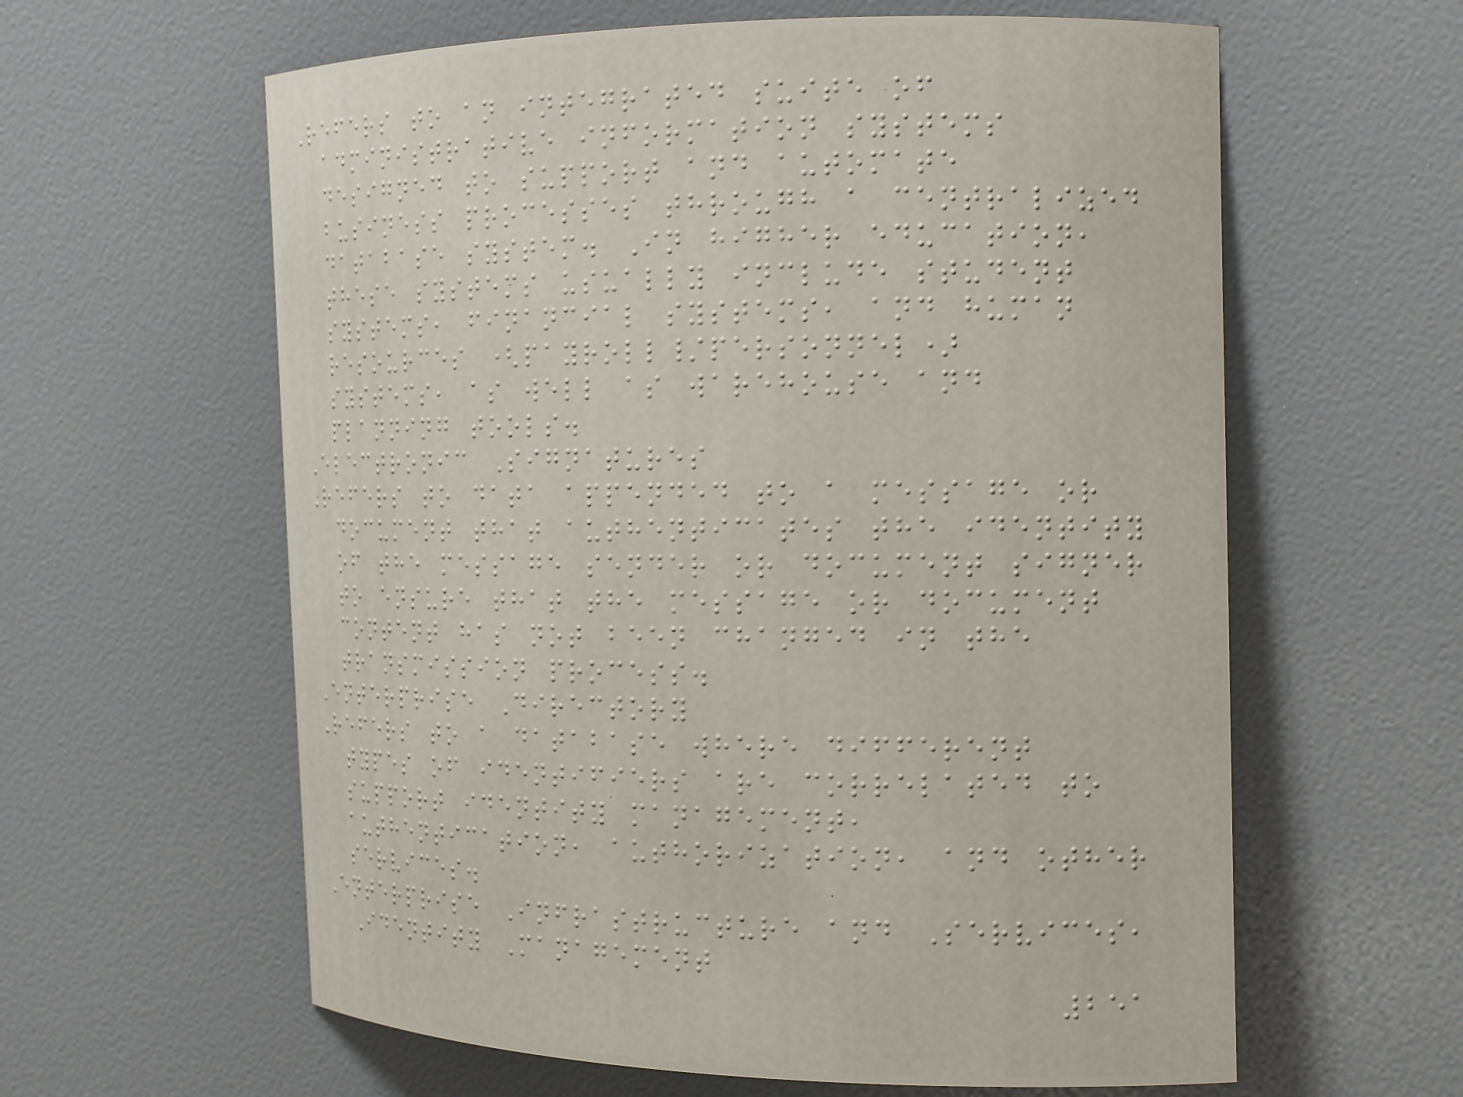Refers to an integrated suite of
administrative information systems
designed to support and automate
business processes through a centralized
database system. In higher education,
these systems usually include student
systems, financial systems, and human
resources (payroll/personnel)
systems, as well as warehouse and
planning tools.
Electronic Signatures
Refers to data appended to a message or
document that authenticates the identity
of the message sender or document signer
to ensure that the message or document
content has not been changed in the
transmission process.
Enterprise Directory
Refers to a database where different
types of identifiers are correlated to
support identity management,
authentication, authorization, and other
services.
Enterprise Infrastructure and Services,
Identity Management
251
